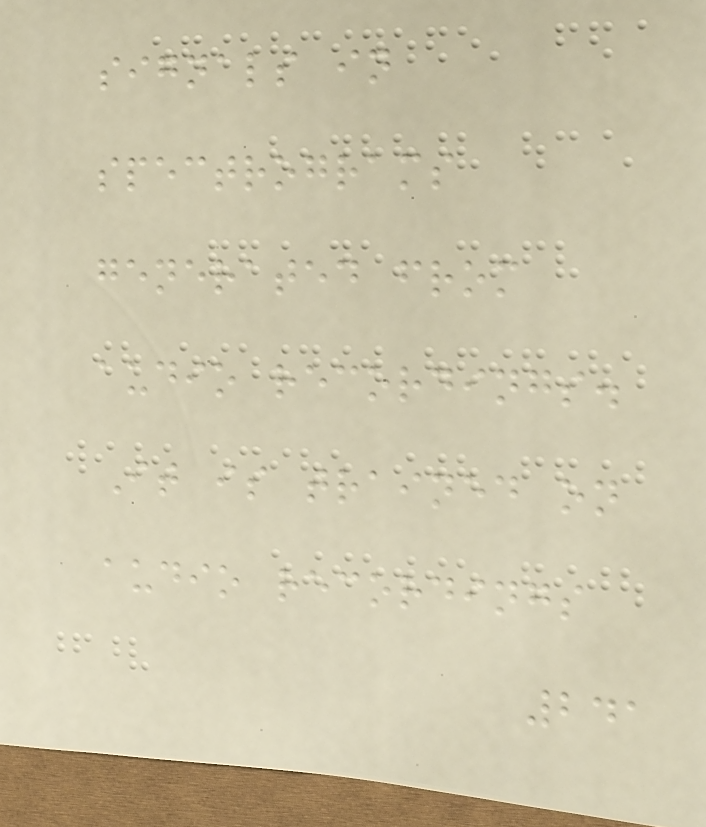signals in
spectrograms
generated from
audio recordings.
It is trained on
audio recordings
241
